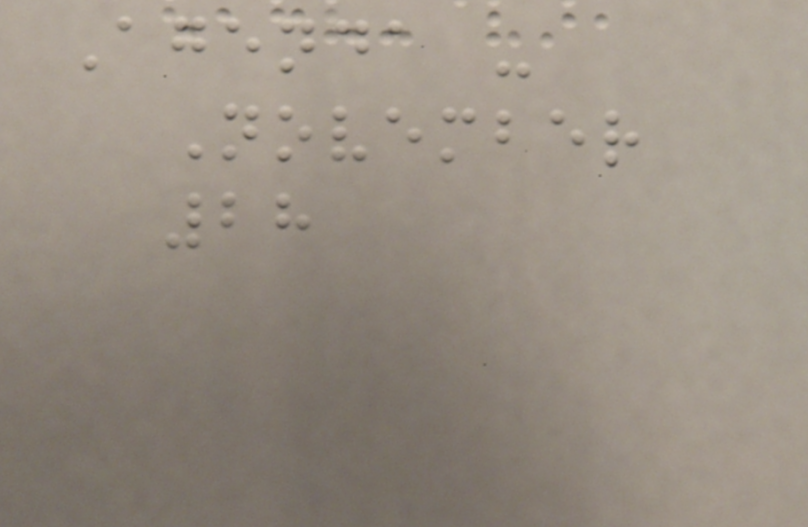Agenda -
November
28
